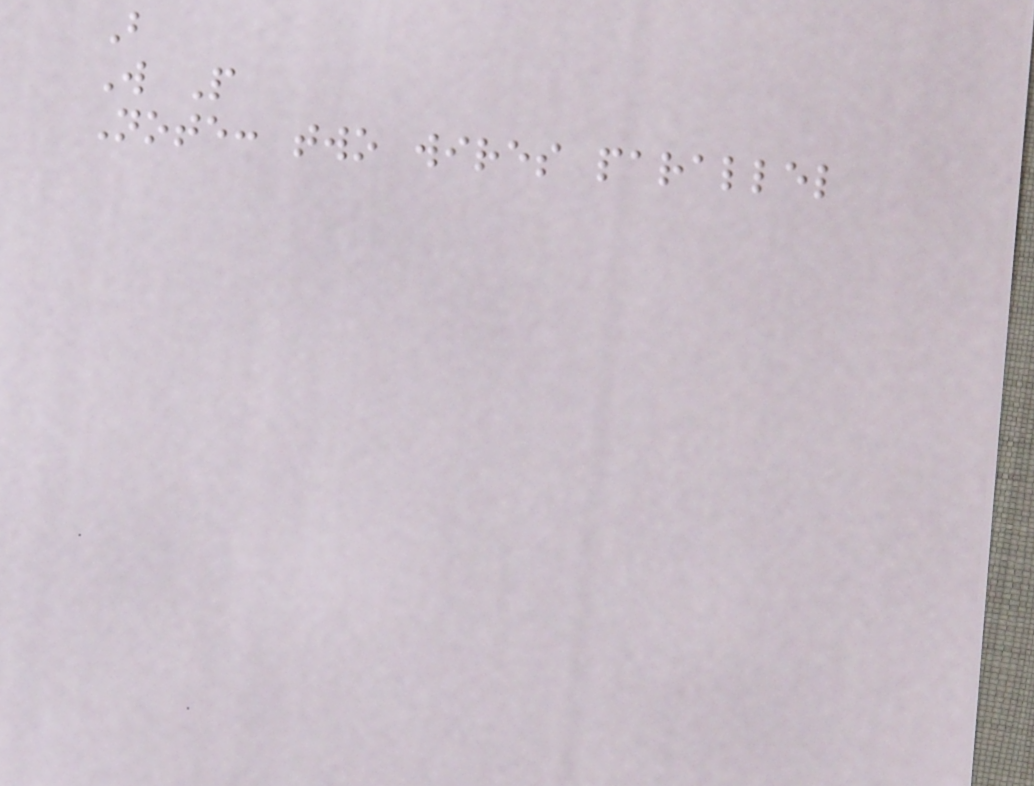B
W P
Note: two wires parallel
